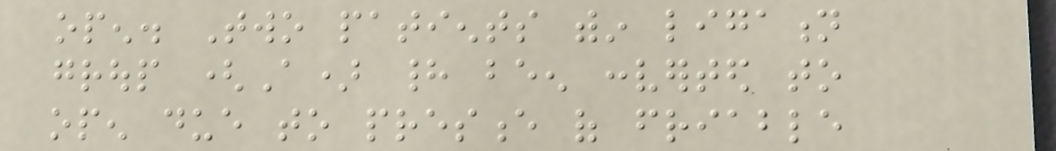open. Two patients within ligation
group (A) had been converted to
open due to presence of friable
